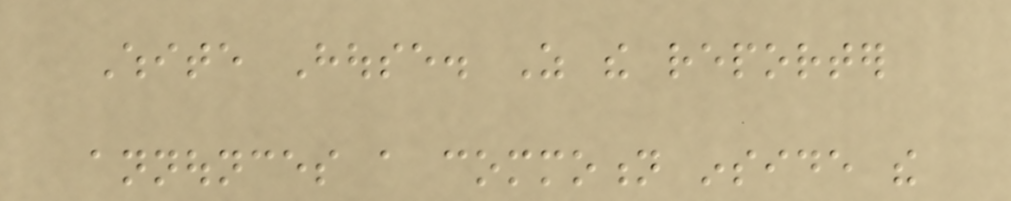White House. As the reporter
announces a commotion inside the
